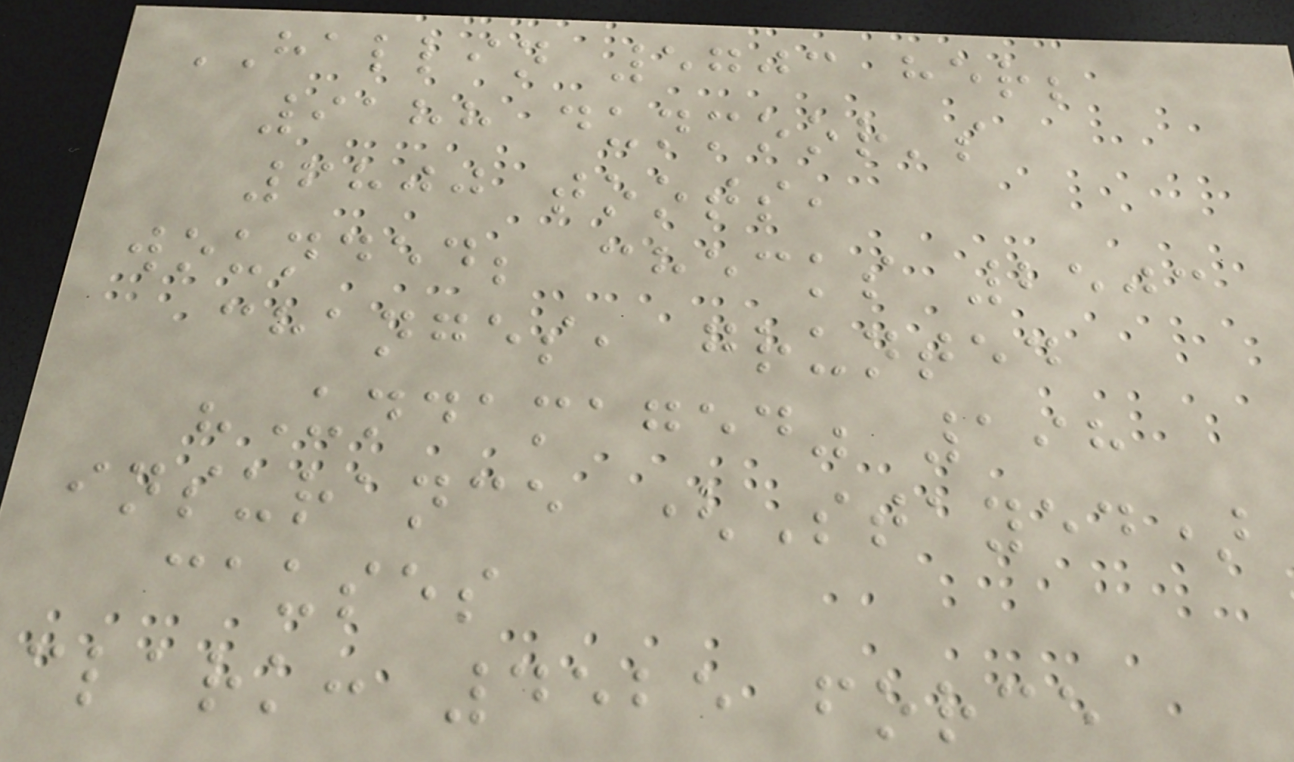HALLIN 5703 her;
9188 dunmoor's
6800 toots,
wounded; checks 2503
changes, grunted
"Undamaged" 198
insurance (Stayed)
causes
clark: 4525 force
